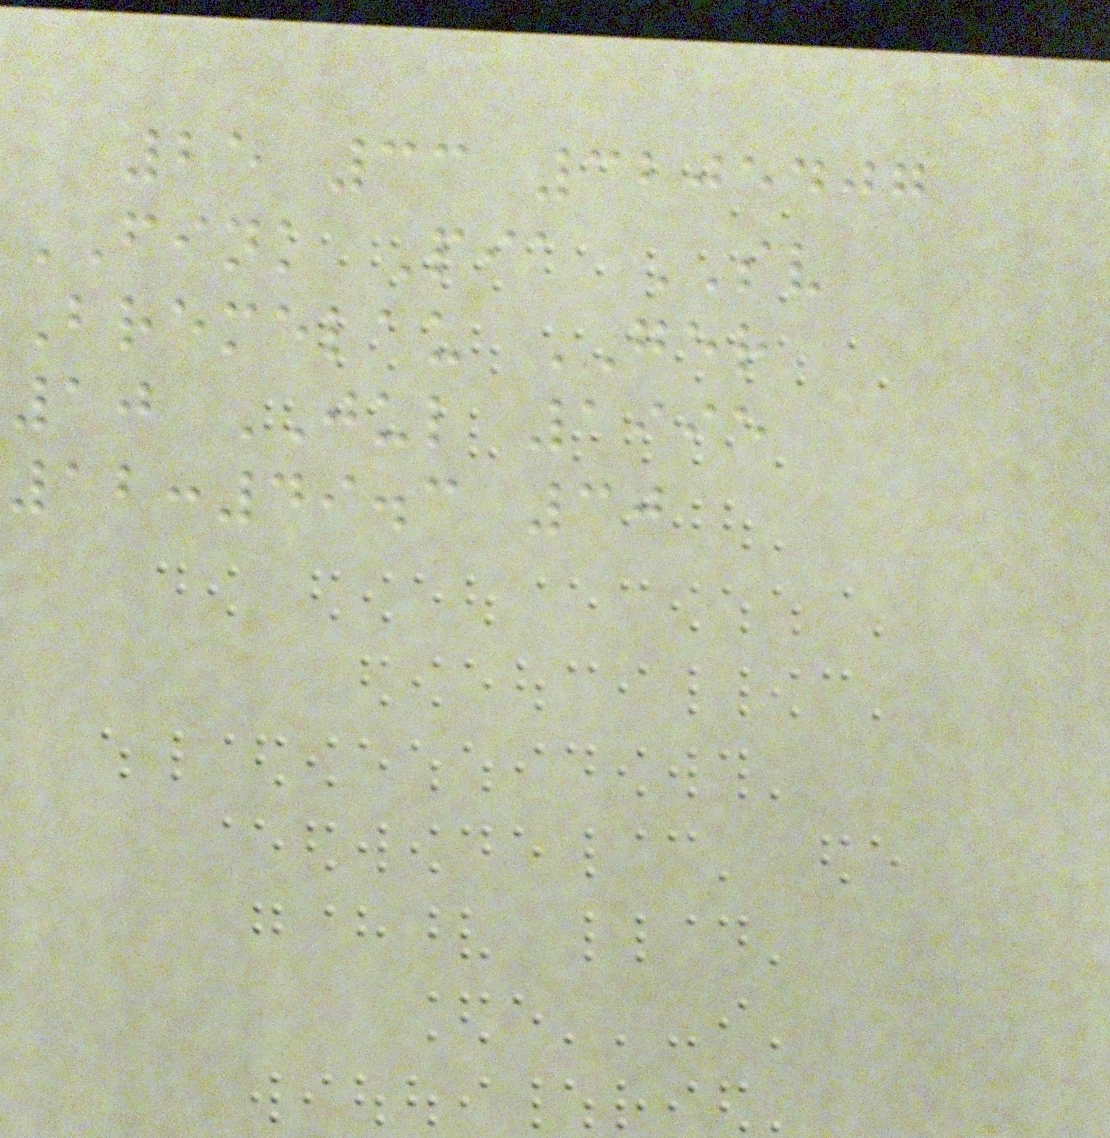25 33 3205407
FINK Pia SV
Bremelau GER
10 JUL 1995
12:49.3 30
